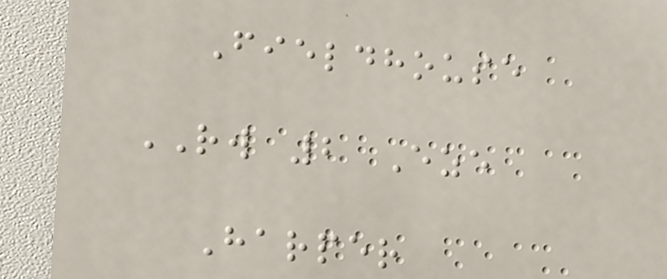Fieldhouse
RW 2 Eze
Harper
